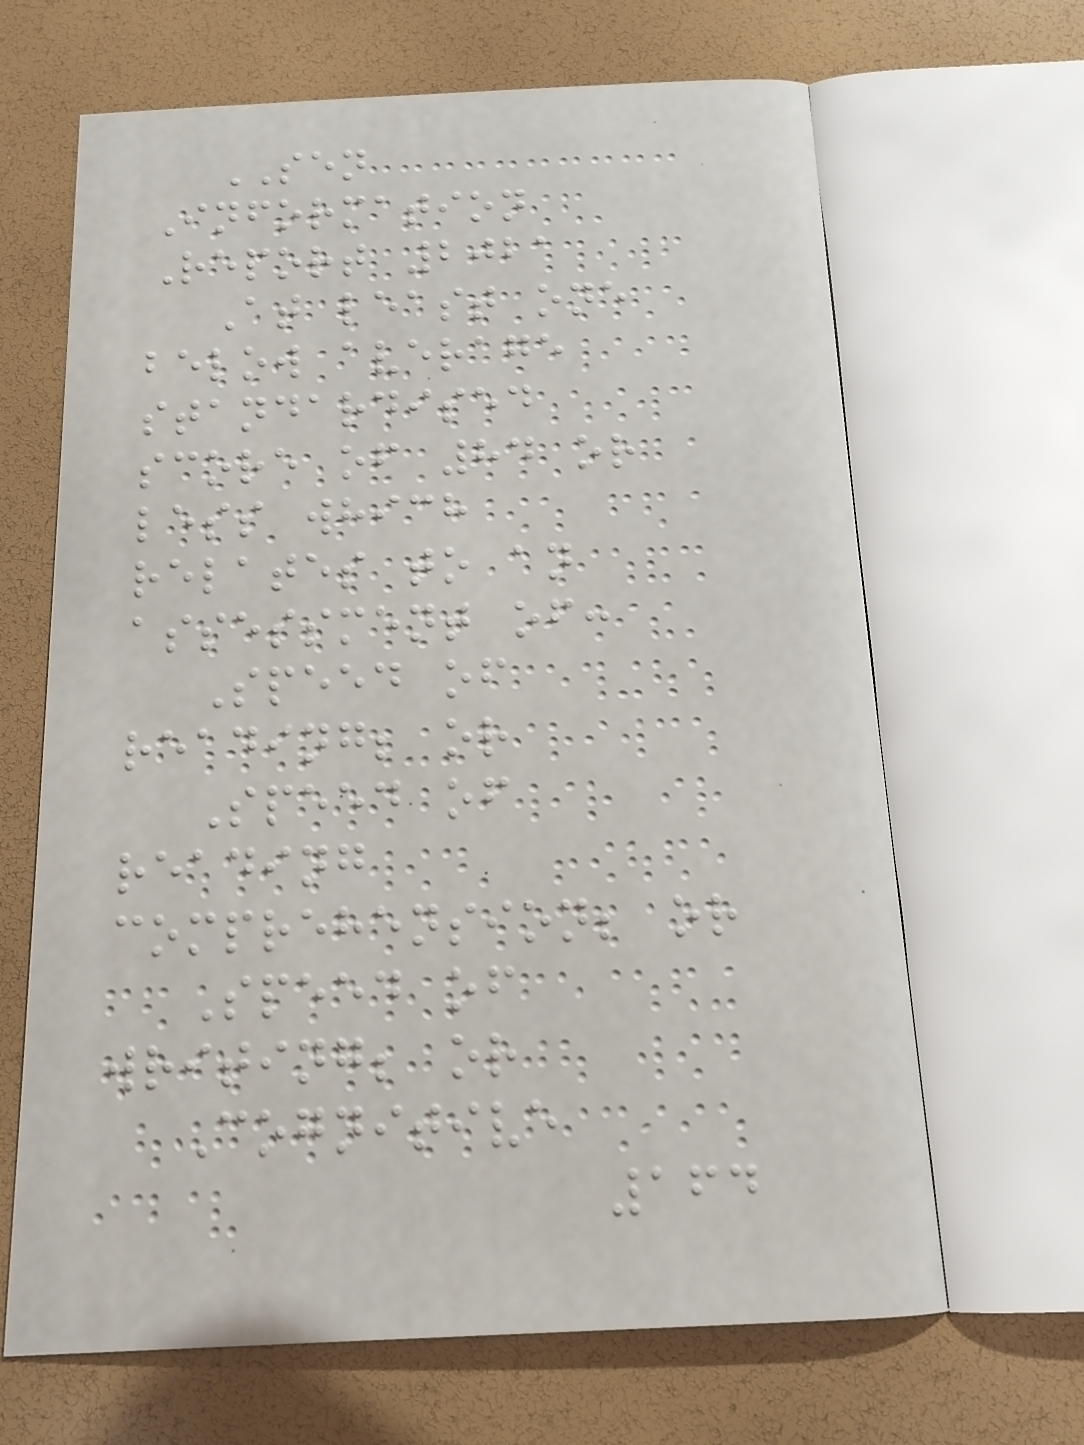SEN
Information
Report 2021
At least one
below average
standardised
score of 84 or
less which
relates to an
assessment of:
Speed of
reading; or
Speed of
reading
comprehension; or
Speed of
writing; or
Cognitive
164
